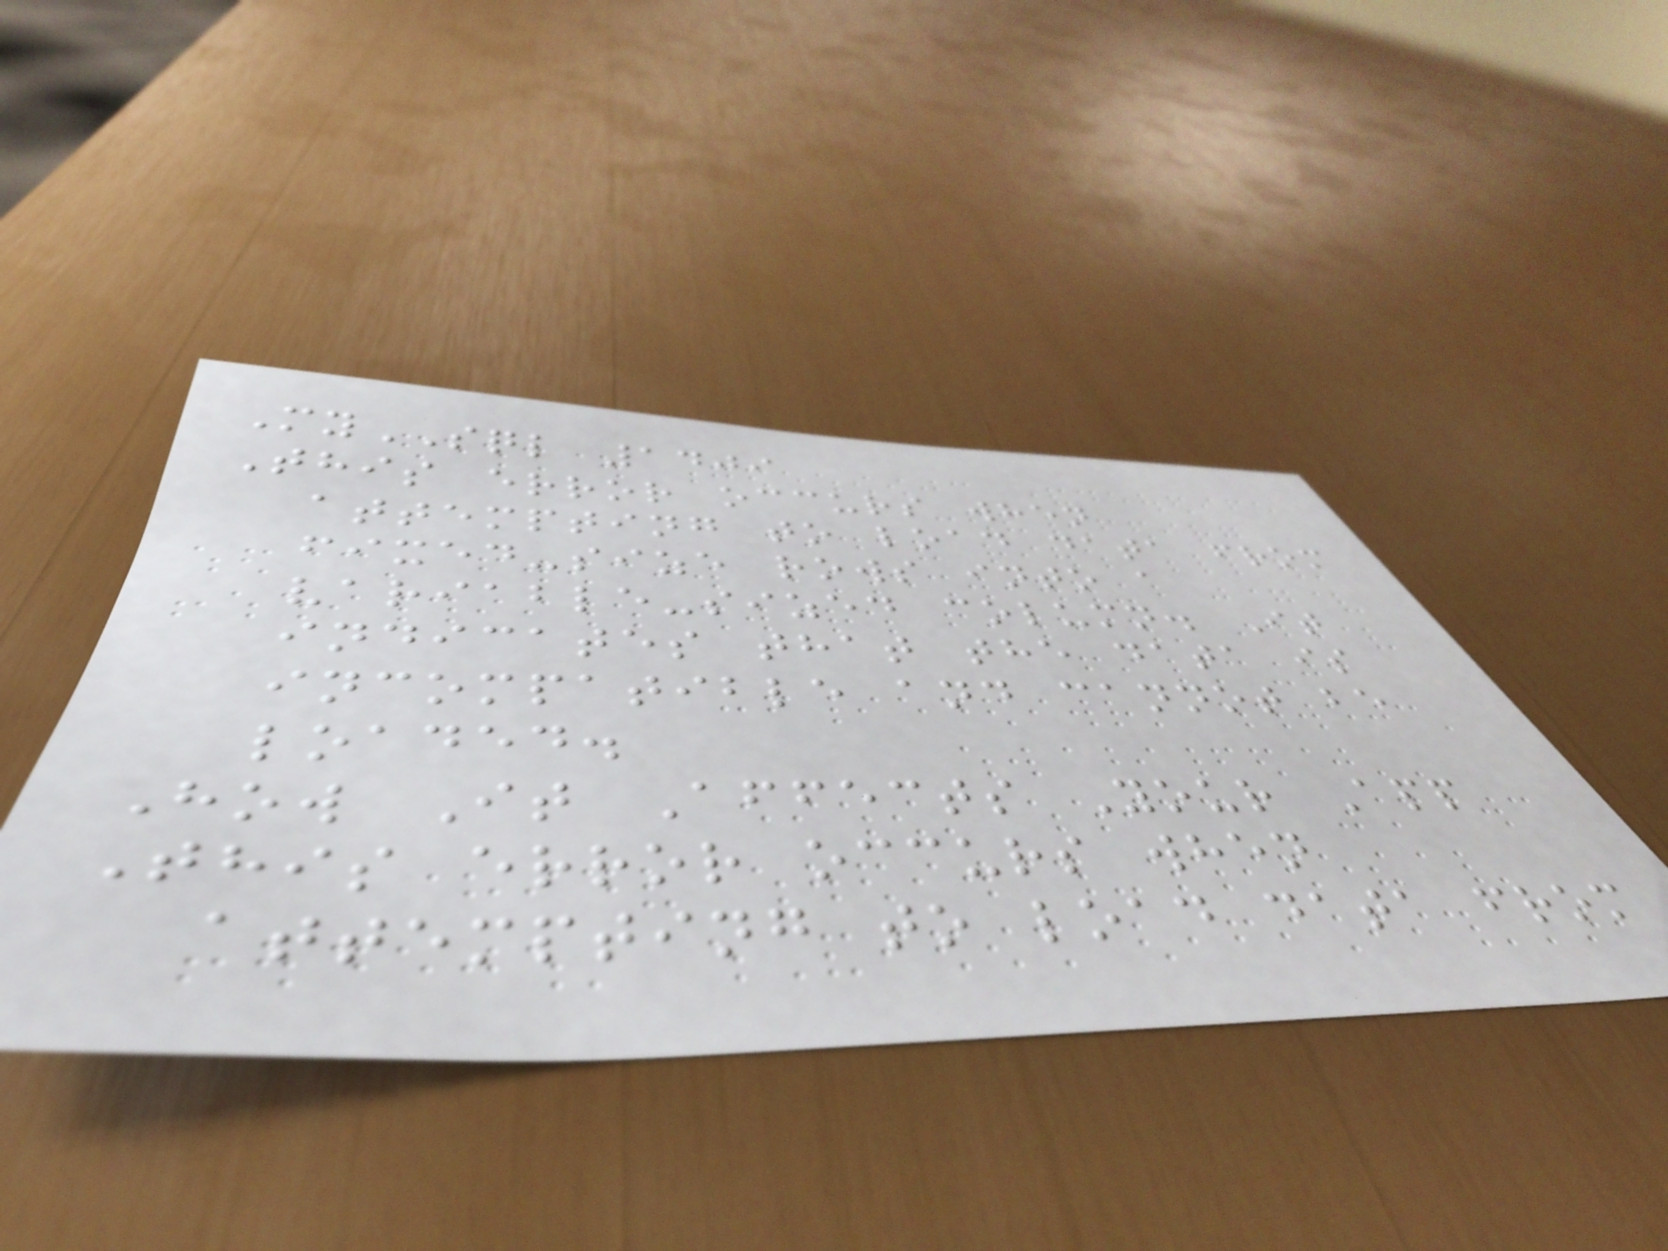MySQL 1409
This error occurs when
attempting to load data from
fixed-size rows into a
variable-sized column. It
indicates that the data is
incompatible and cannot be
loaded.
How It Affects Your App
This error occurs when
attempting to load data from
